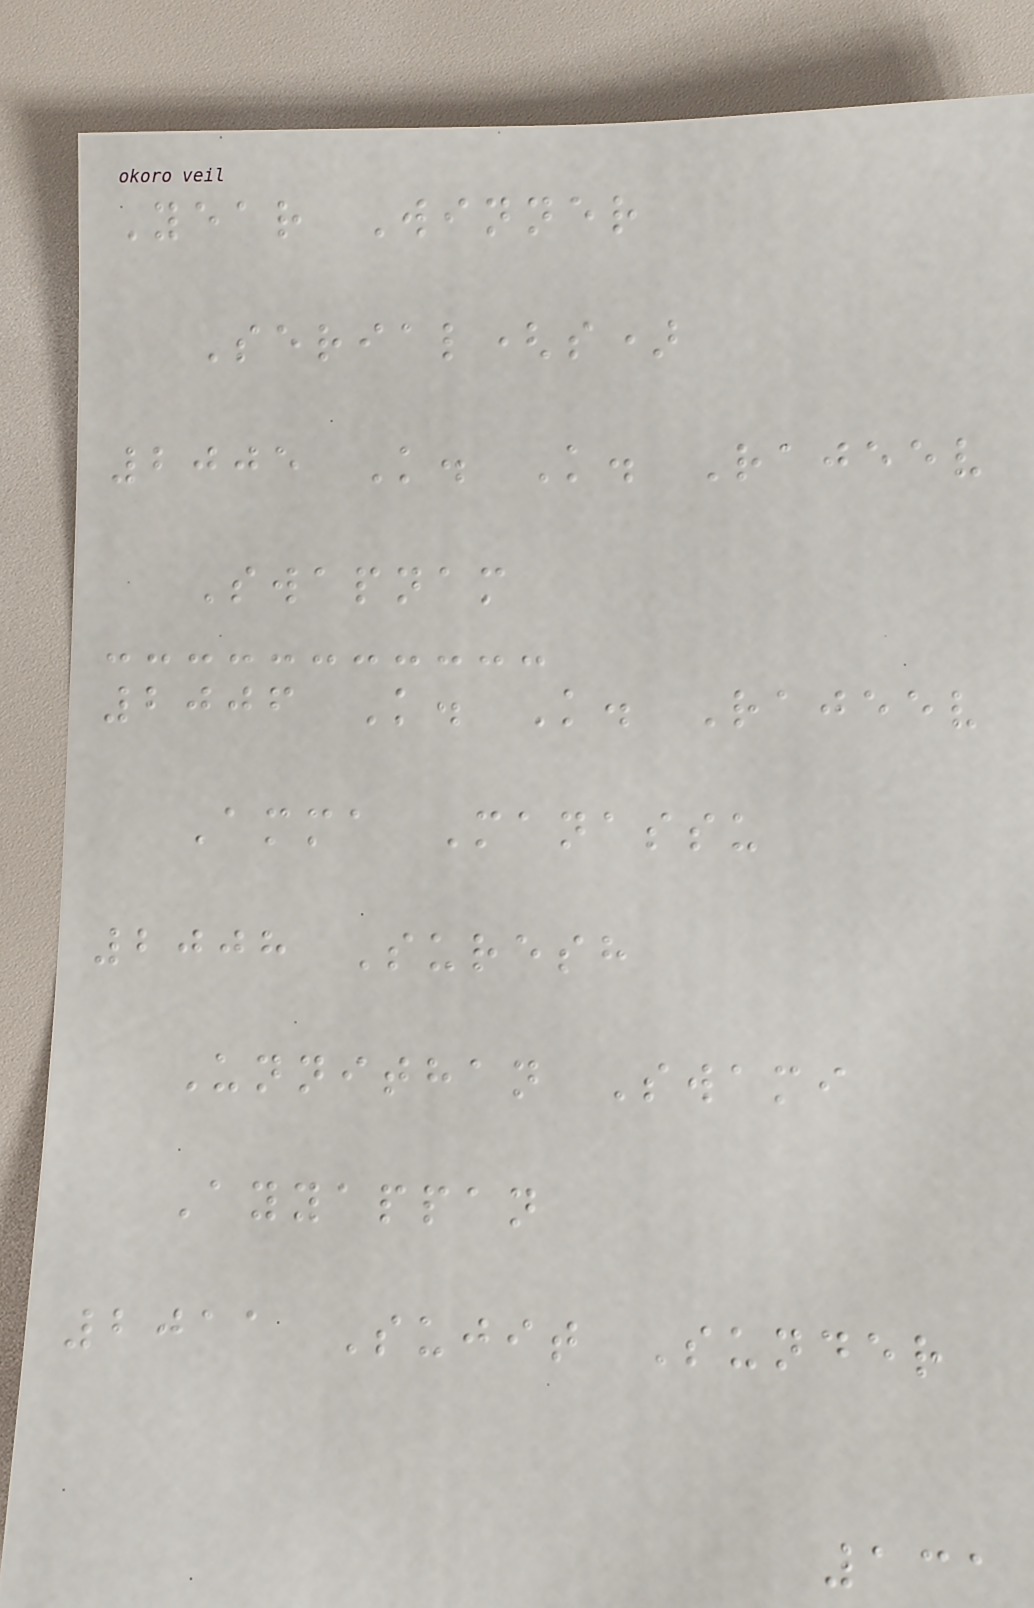Year Winner
Serial(s)
2005 K. K. Rajeev
Swapnam
2006 K. K. Rajeev
Amma Manassu
2008 Suresh
Unnithan Swami
Ayyappan
2011 Sujit Sunder
131
